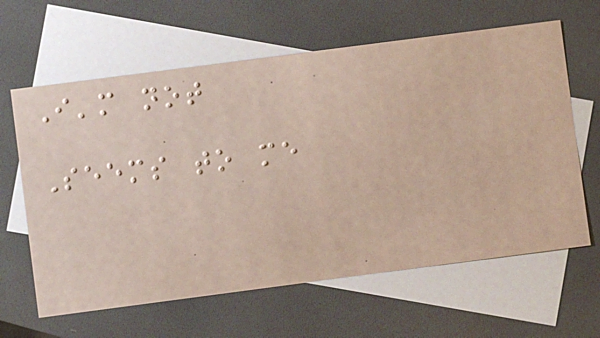I'm not
Seems to me
